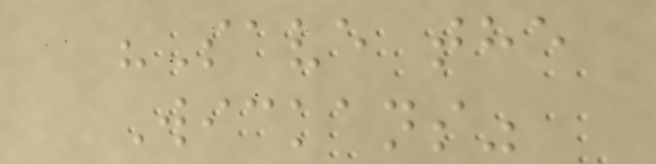"Save the
Wickans"
